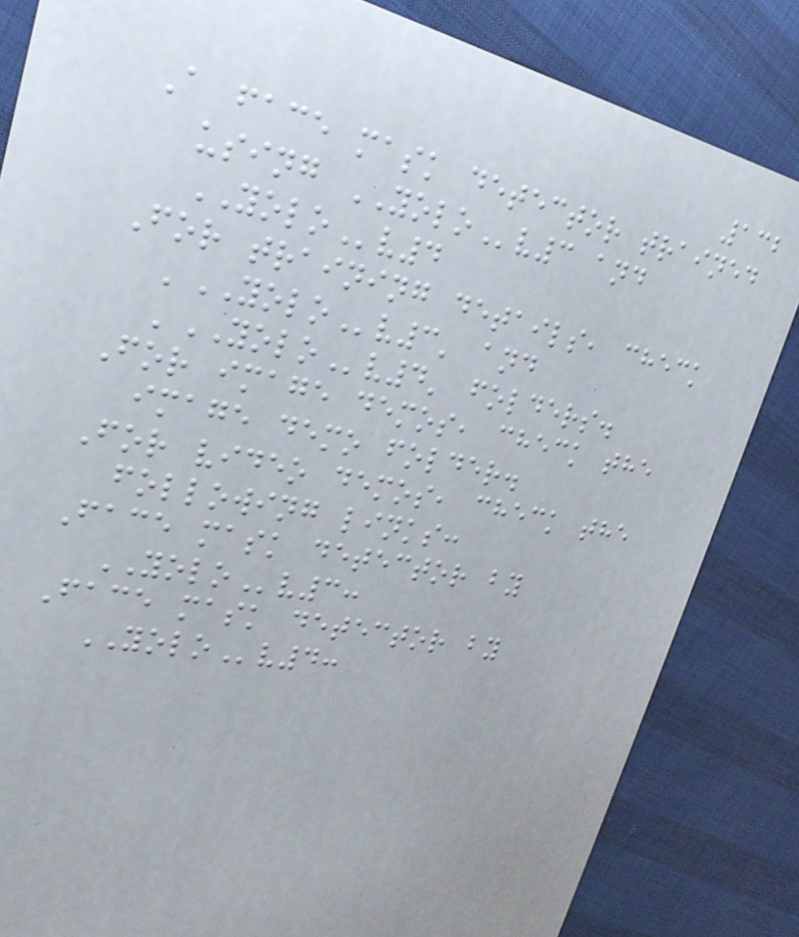132
A face mask detector trained
using YOLOv3 and
YOLOv4
For training details, check
'YOLOv3' and
'YOLOv4' folders.
For image demos, check the
image demo folder.
For video demos, check the
following links:
Face mask detector by
YOLOv3:
Face mask detector by
YOLOv4:
